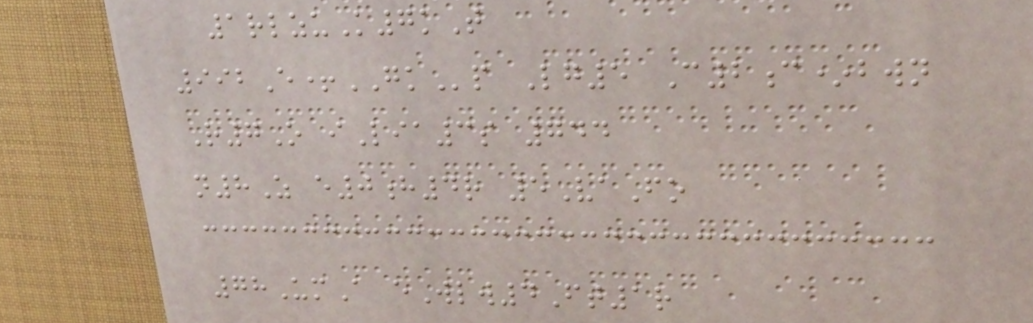1rlzuK7kT
992E+GKp Lg5 C2c*bwn
R7O iLia3s 744
n8Z e0h4r 5VaFo
78UmA eWlw4Ft1r
